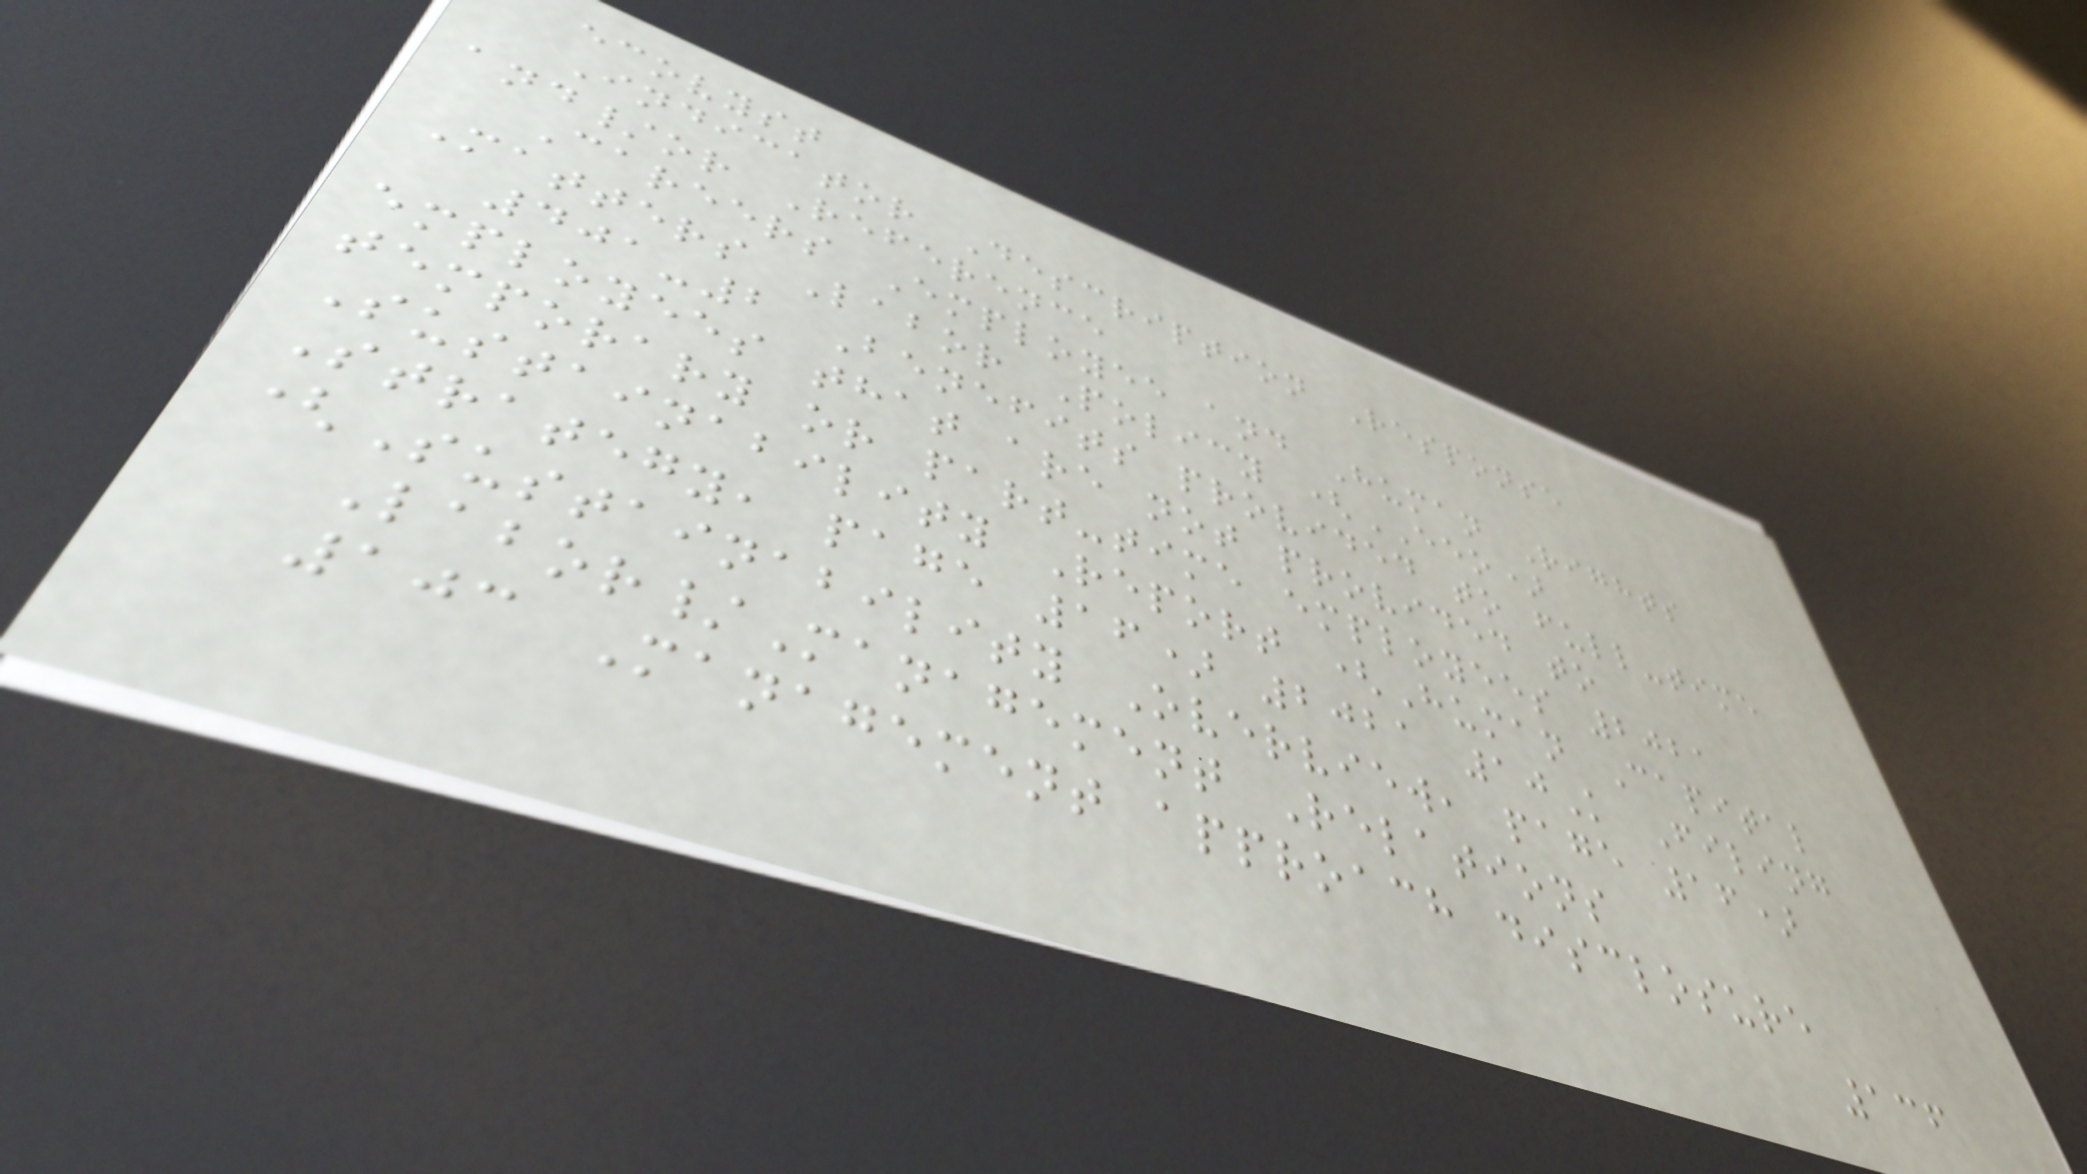ecovyst
Indicator Description Response
and/or Reference
Careers Employee and Human Rights
Matters Labor Policy (EEO)
401-2 Benefits provided to full-time
employees that are not provided to
temporary or part-time employees 2021
Sustainability Report (Human Capital
Strategy, page 16) 2021 10K Filing
(Sustainability Overview, page 16)
Labor/Management Relations
103 Management approach disclosure
136
